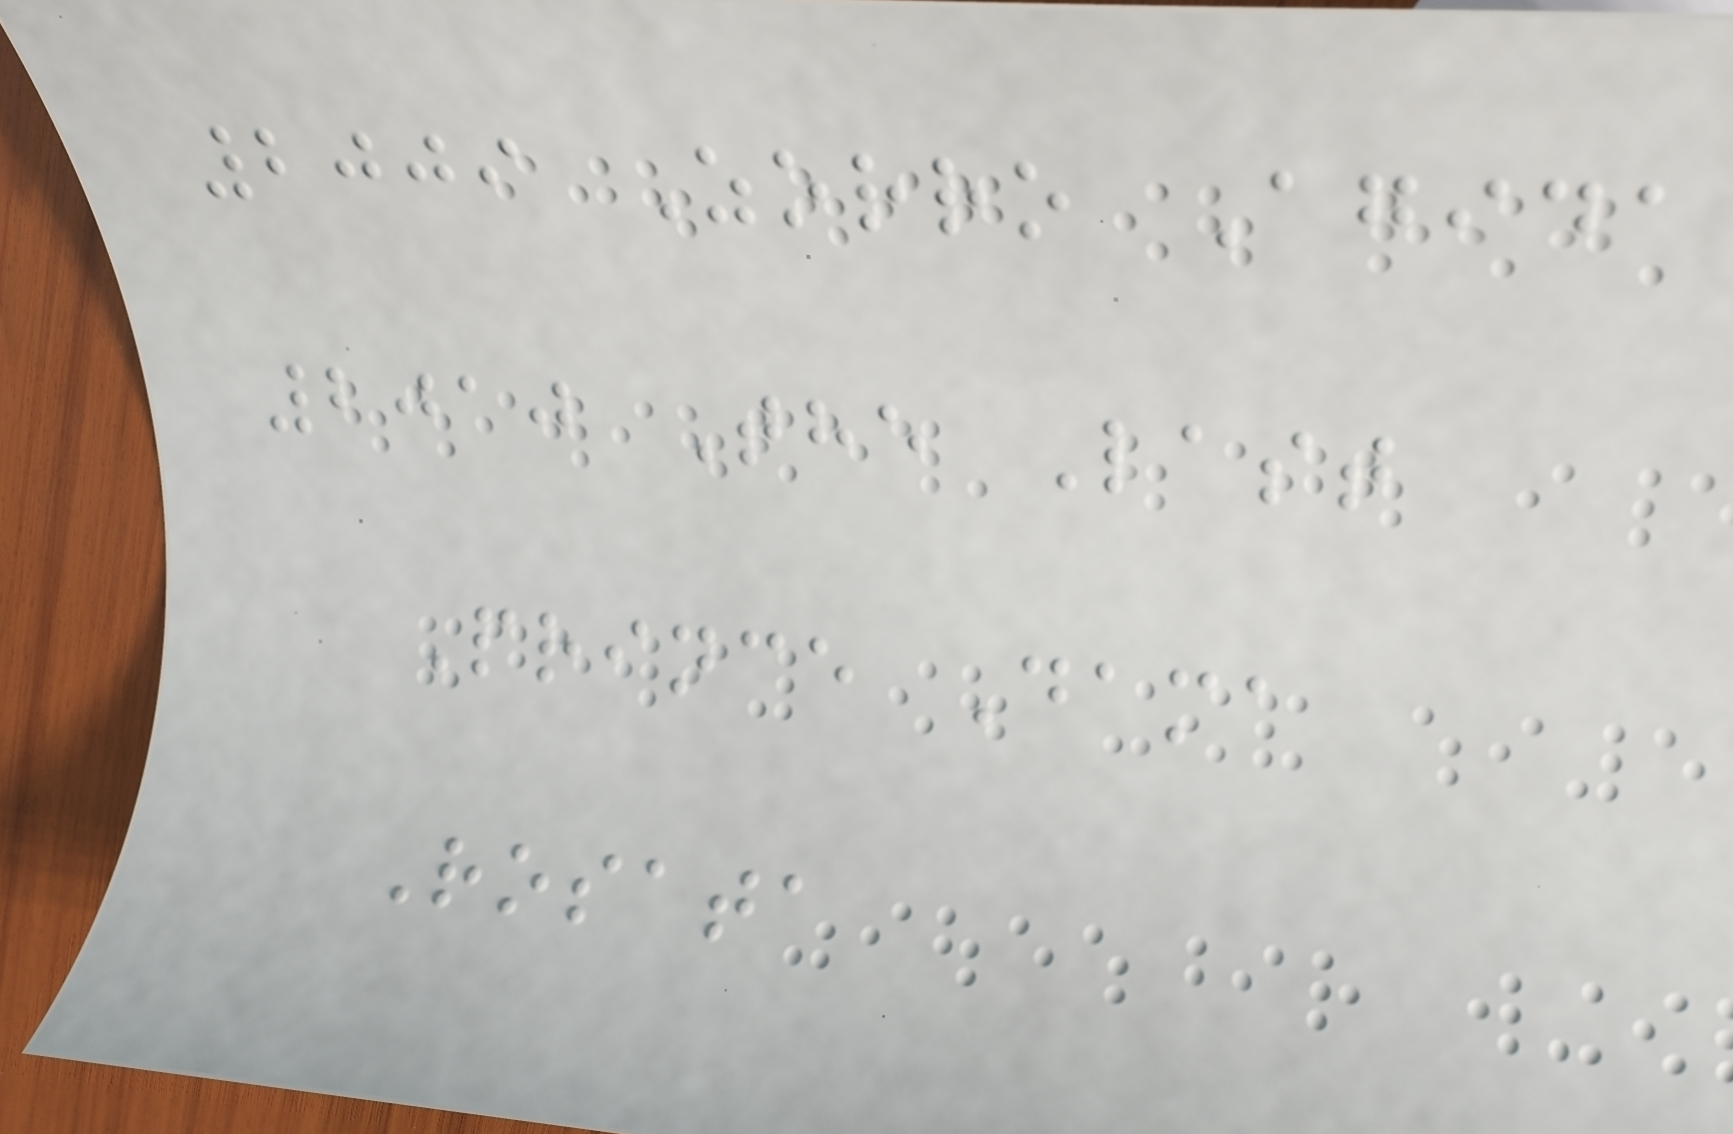2009 Zorro Agida
2010 The Last
Prince Dama
Rosata
